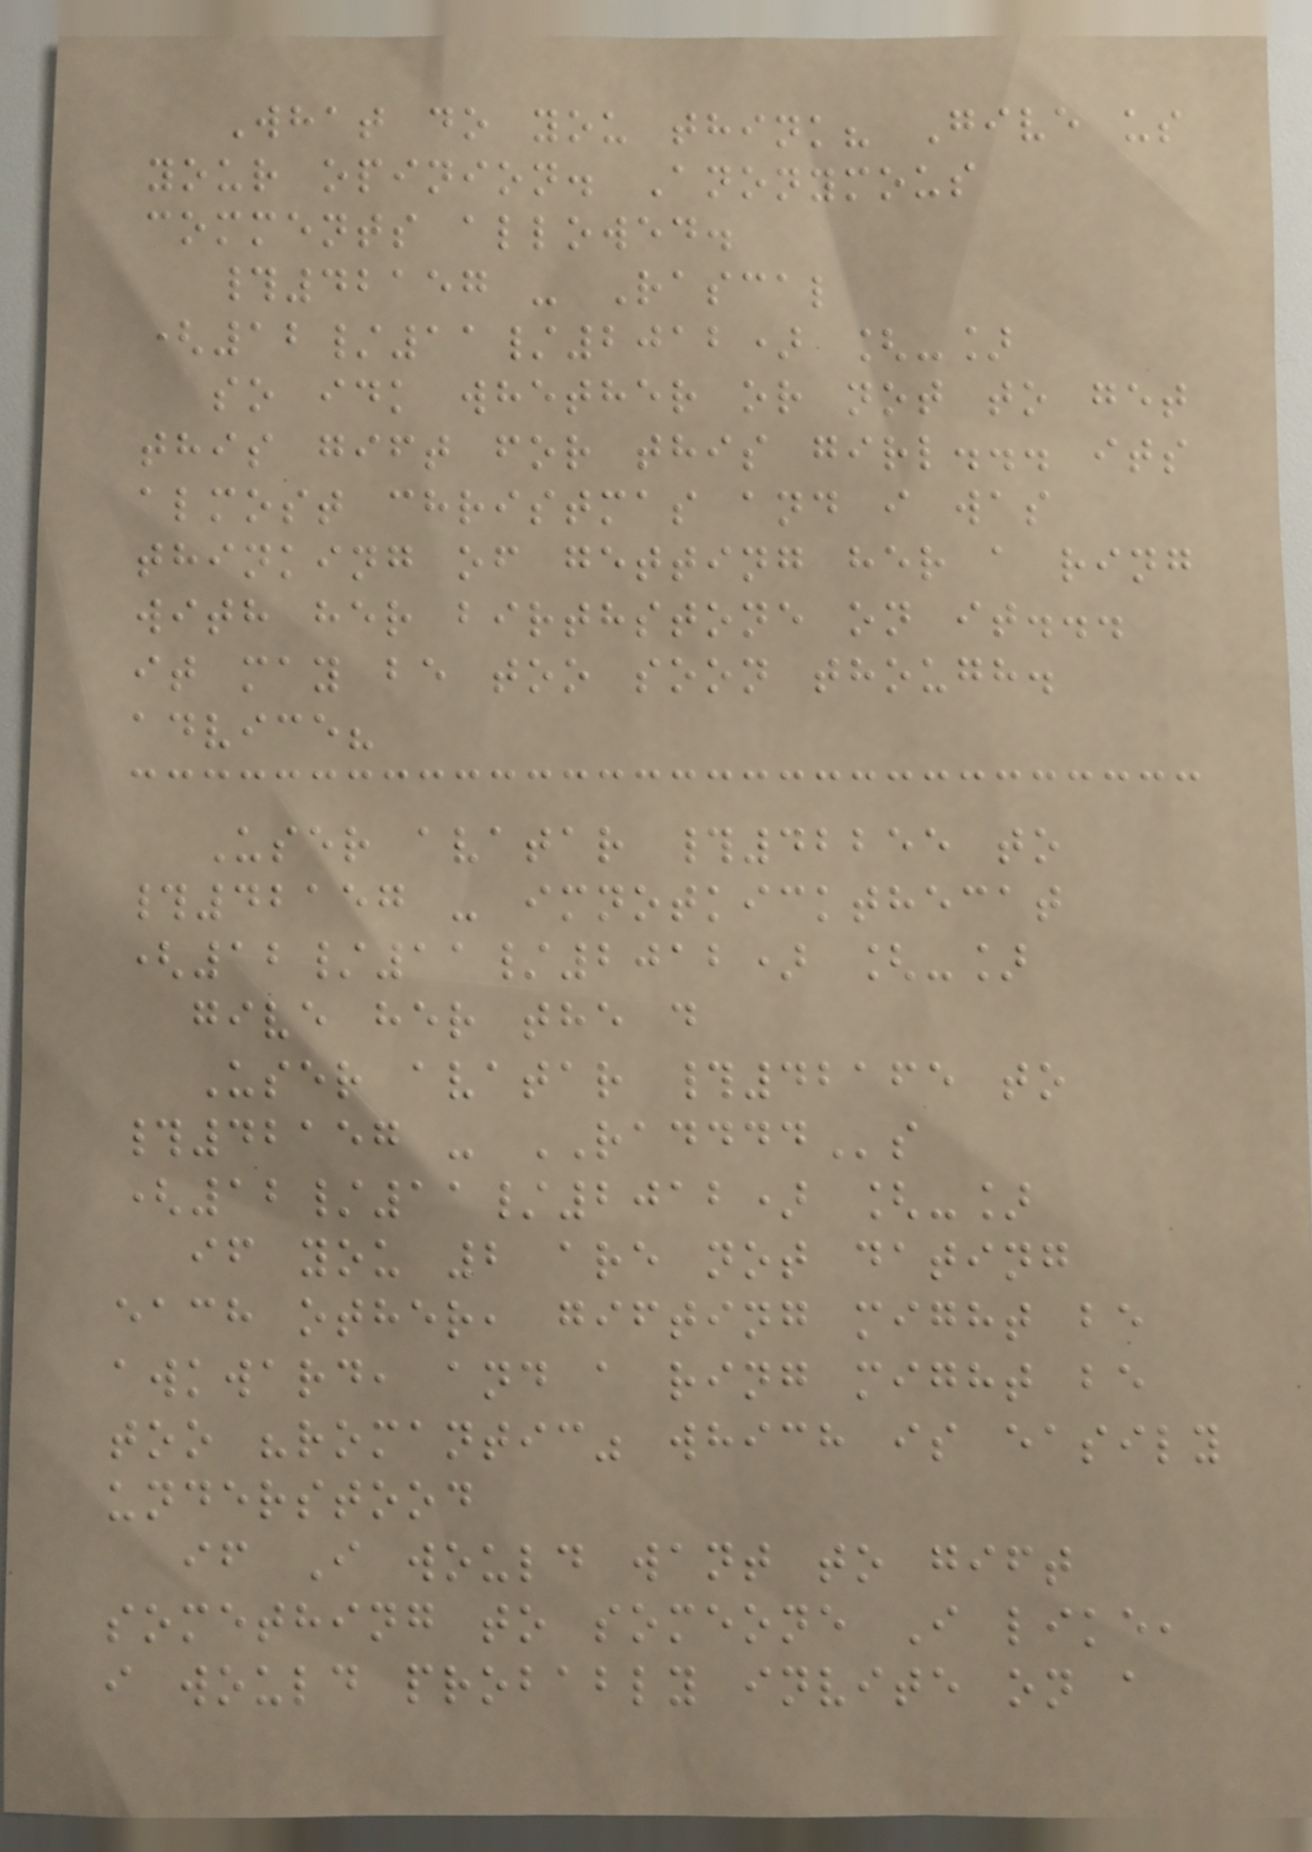What do you think? Give us
your opinion. Anonymous
comments allowed.
#42157 - Rascal
(12/11/2012) [-]
so idk whether or not to get
this gift for this girl... its
almost christmas and i was
thinking of getting her a ring
with her birthstone on it...
it may be too soon though.
advice?
User avatar #42255 to
#42157 - imnotkickthecat
(12/11/2012) [-]
give her the d
User avatar #42165 to
#42157 - RADDDDs
(12/11/2012) [-]
if you 2 are not dating
each other, gifting might be
awkward, and a ring might be
too "romantic" which is easily
understood
if I would want to gift
something to someone I like,
i would probably invite on a
